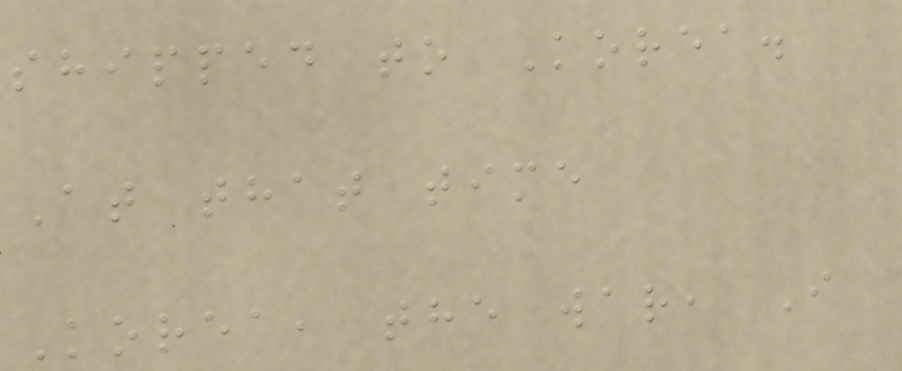shipped to Korea.
At that time
Korea, the war, I
